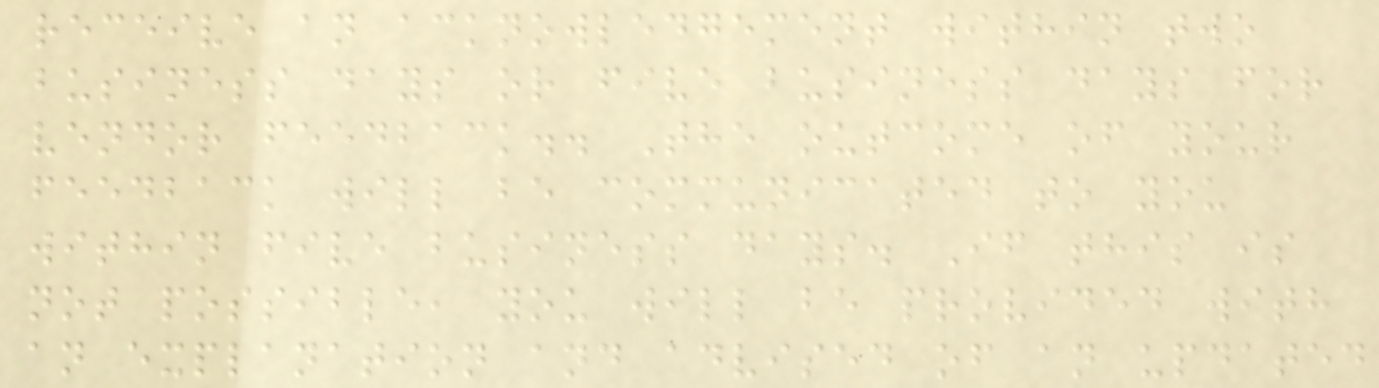receive an acknowledgement within two
business days or five business days for
vendor feedback.. The outcome of your
feedback will be communicated to you
within five business days. If this is
not possible, you will be provided with
an explanation and advised of an updated
